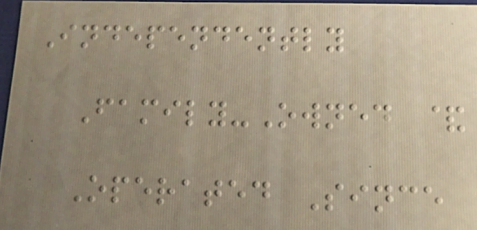Independently
Family-Owned &
Operated Since
